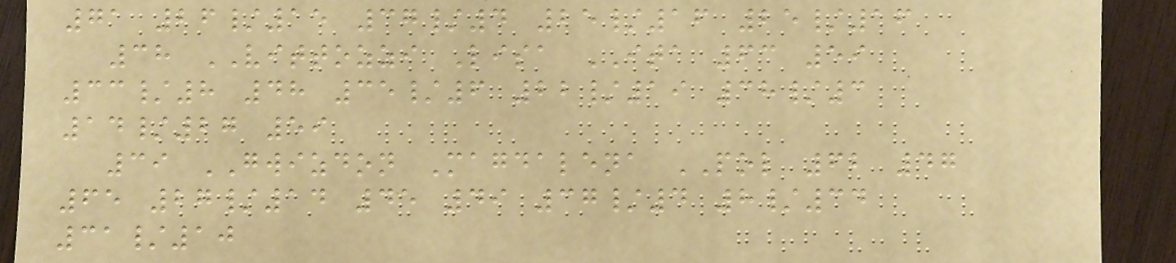71 26/15 37/4 25/16 25/16
38 VITTOZZI Lisa ITA 63 59
33/8 48 35/6 22/19 38/3
14/27 59
39 GWIZDON Magdalena POL 62 47
65 27/14 45 49 37/4 8/34
31/10
